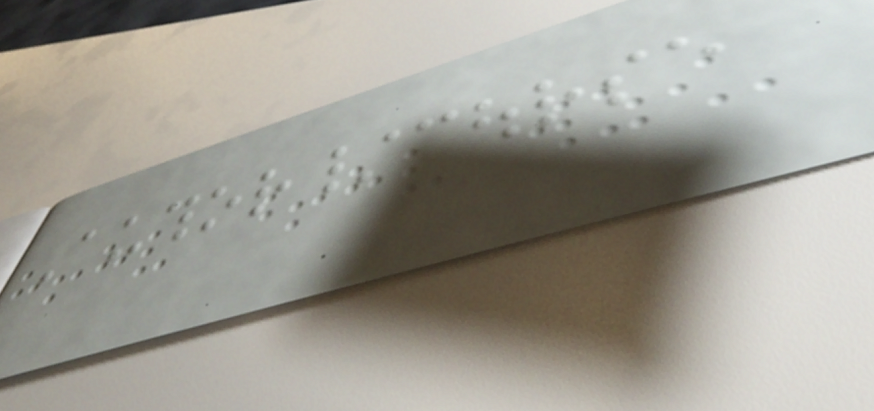Author/course
